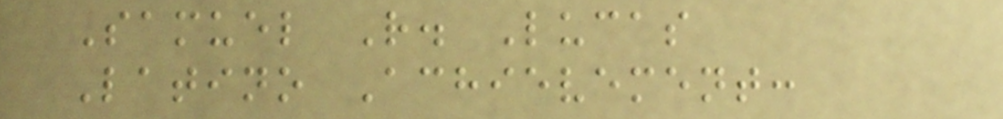Samuel R. Lucas
Latino Achievement:
